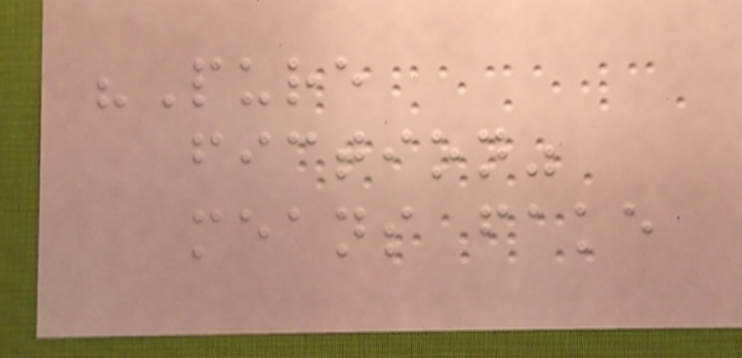"Pure
fiction"
means fake
